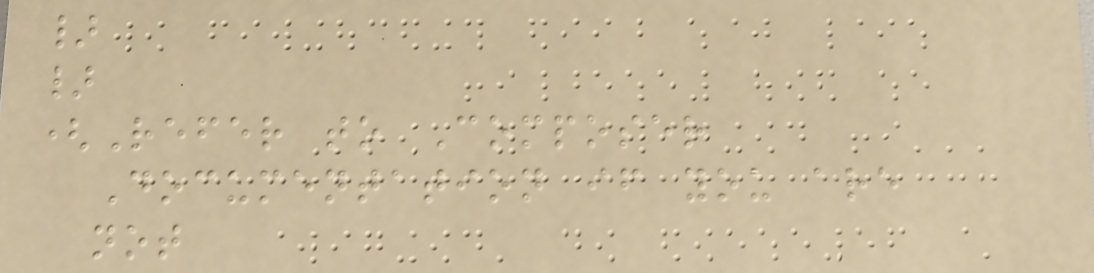}
}
(Refer to Composer
Documentation if you are
not
